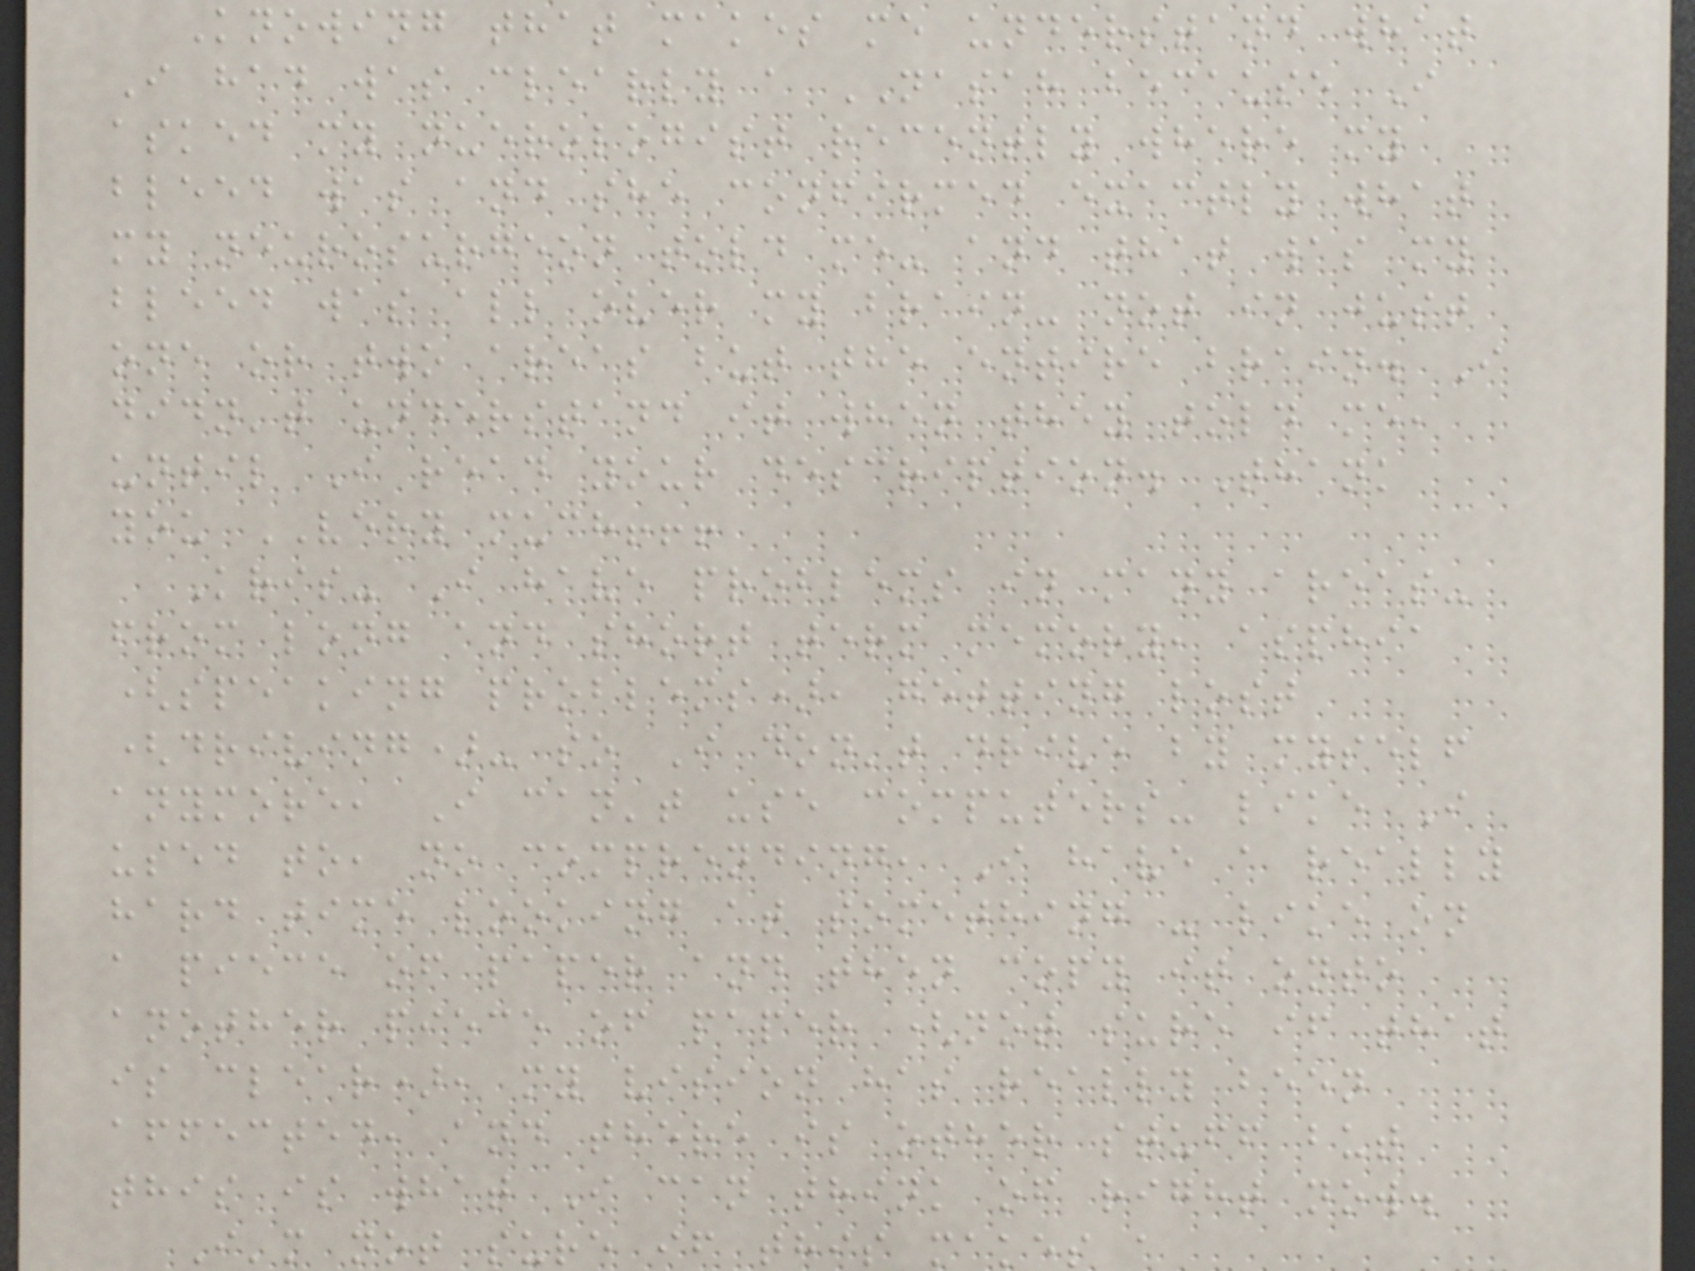Knowing that makes me understand what
I had was clearly a NASAH because I
asked my nuerologist recently where my
bleed was and she confirmed exactly what
my neurosurgeon told me- and that was my
bleed was all over my brain- not in just
one or two areas but the entire brain. I
didn't understand it when they told me,
until I read your description. Thank
you VERY much!!!
Kris- I have problems in many areas-
from long and short term memory, asphia
(speaking problems), getting lost
(driving)- so I don't drive by myself
anymore, I can't use computers- like I
used to, no comprending, I have a really
hard time looking at something - like on
a piece of paper and then copy it onto
another piece of paper (not sure if that
is clear), my vision has really been
affected, and there is other stuff but
this is what I can think of right now.
I'm not sure if this makes a
